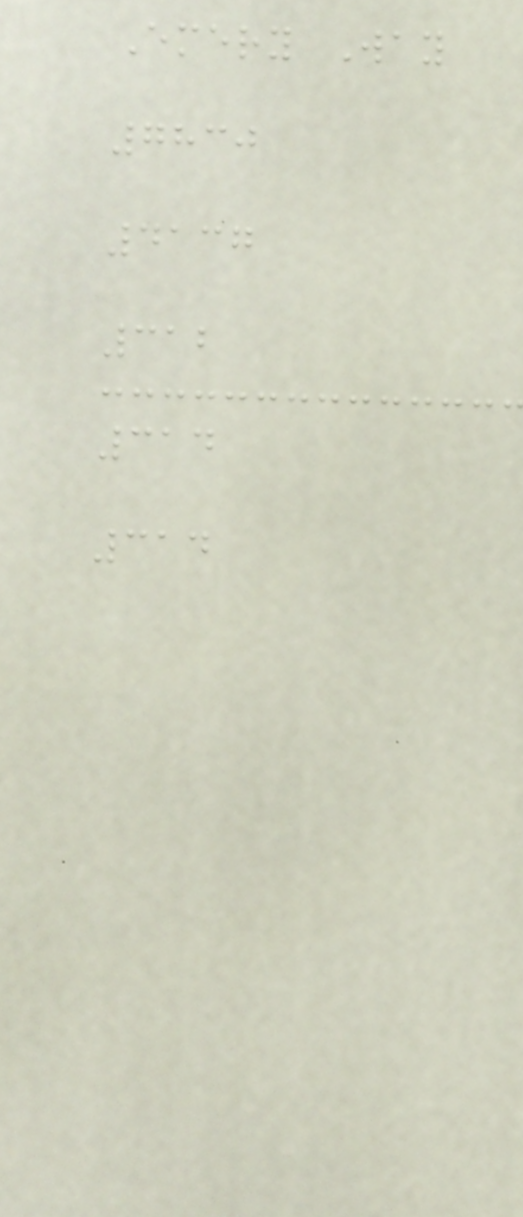Emery Way
7830
4137
312
314
314
